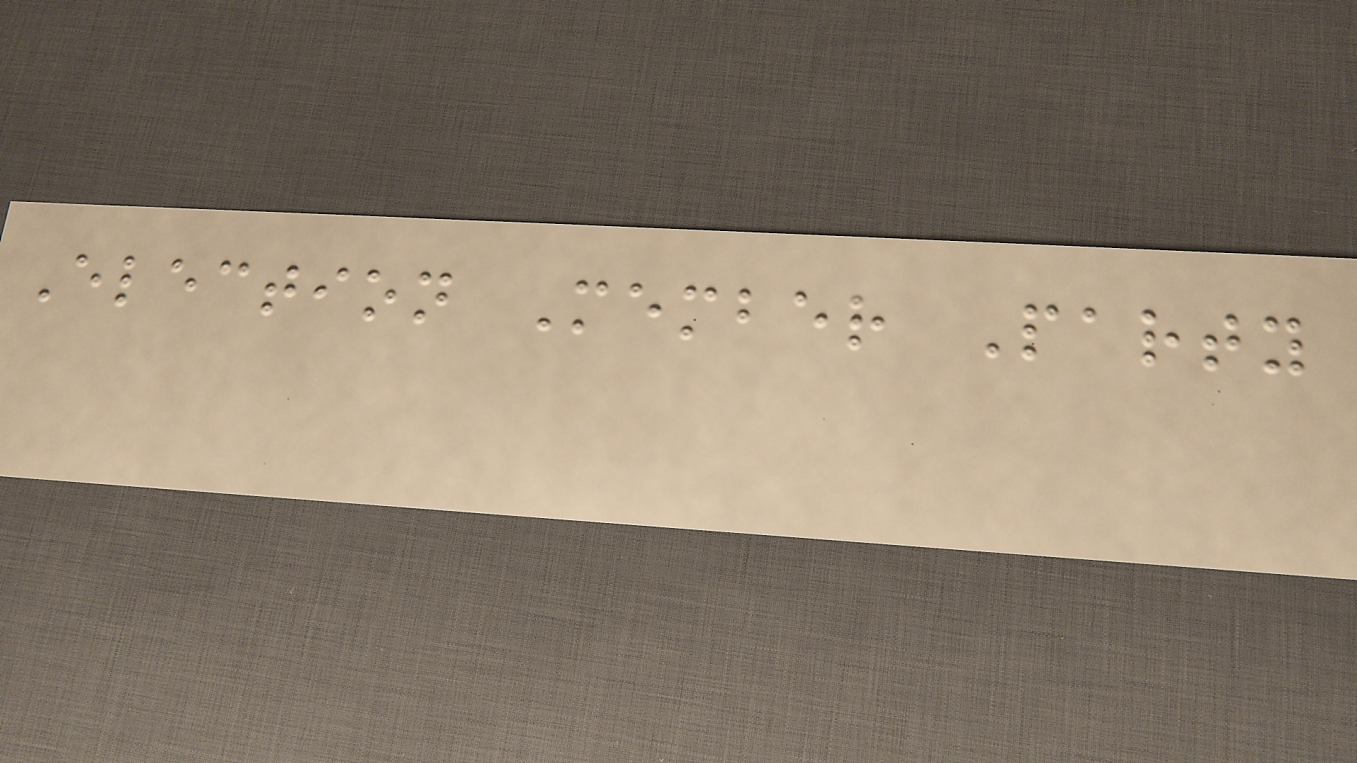Election Member Party
